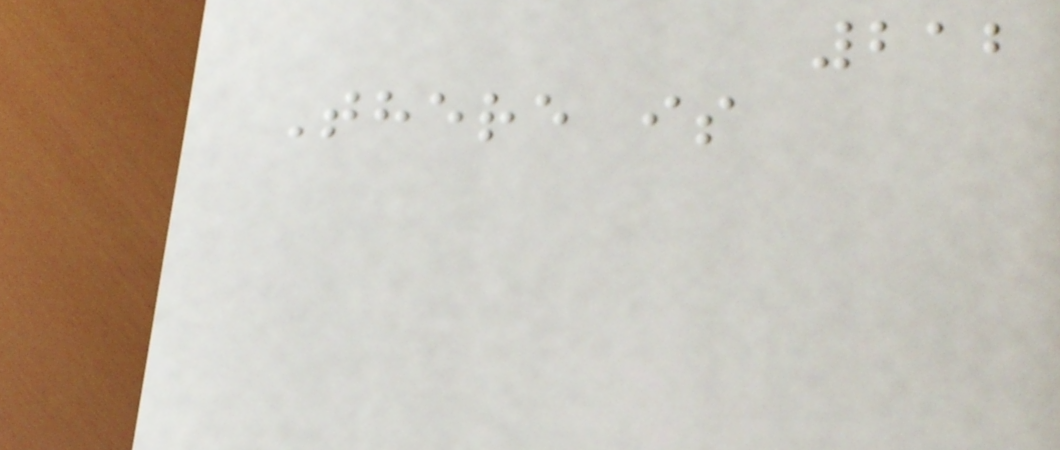212
There is
